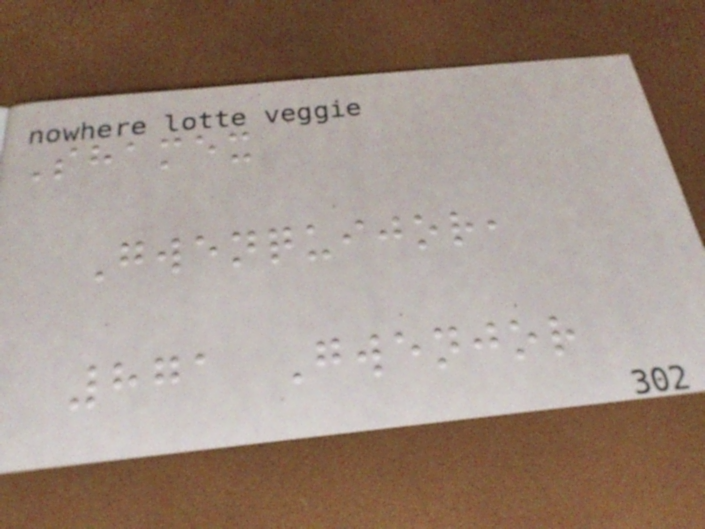Shamex
Gwenquijor,
871 Gwenjor
